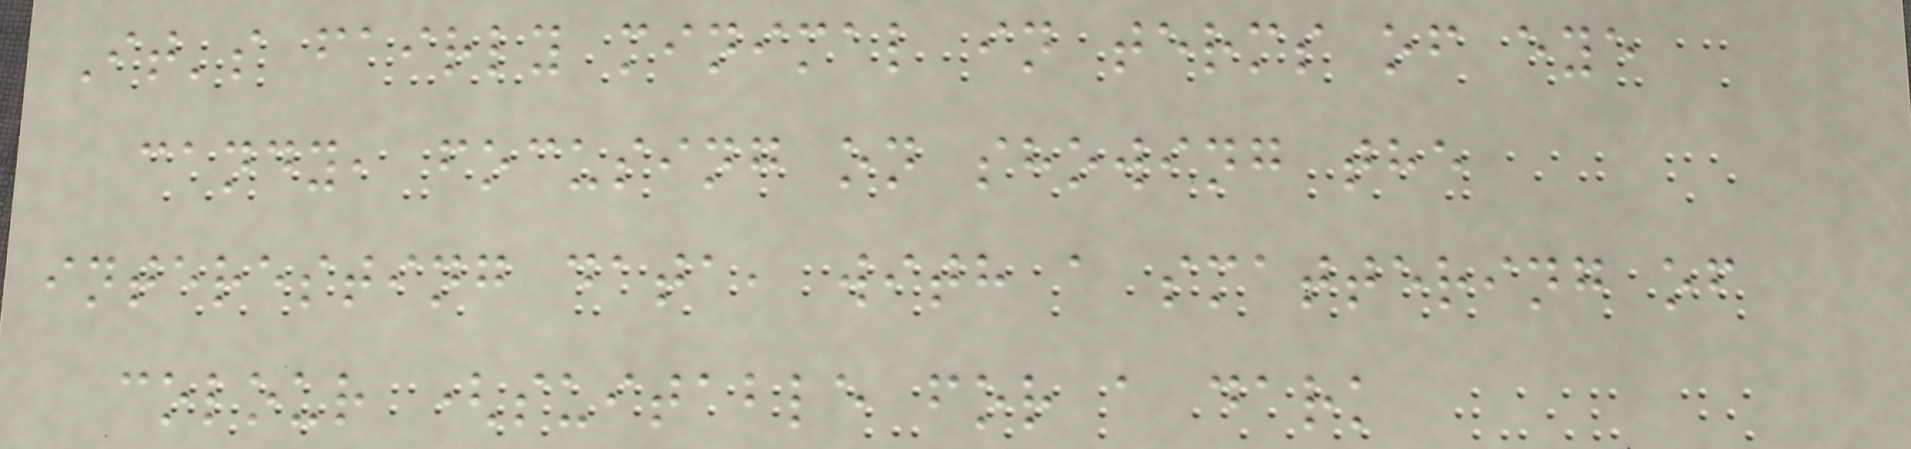It's fairly minimal in terms of eye
candy, focusing on showing the
interesting data, with a smattering of
colour (suitable for a dark
